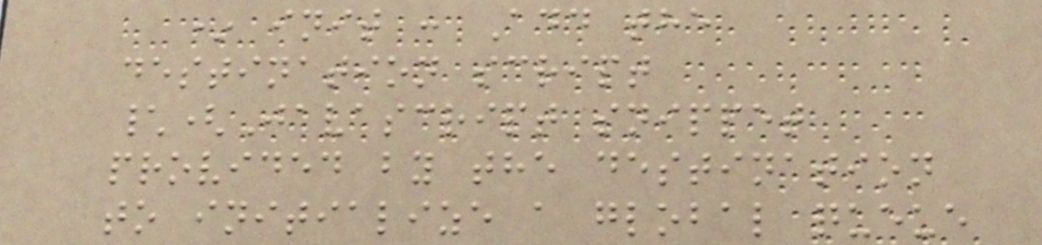* init : Add the
destination script
\(Javascript snippet
provided by the destination
to initialize a global queue
